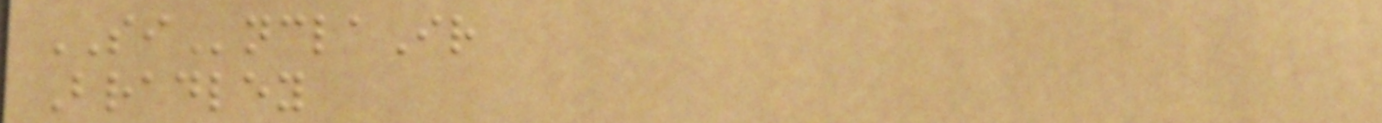SInclaIr
Bradley
